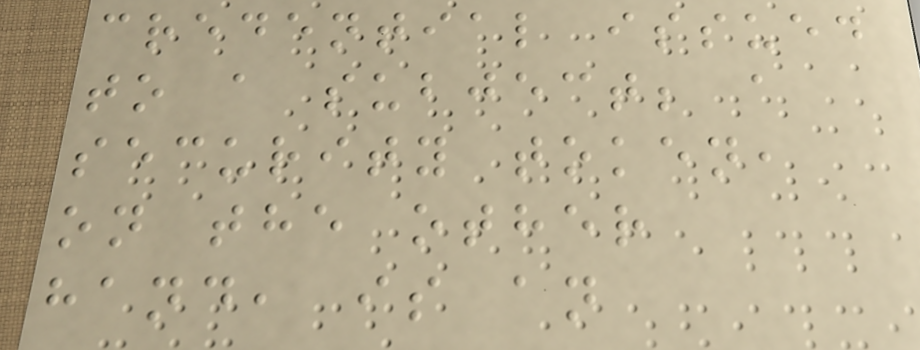credential issued
to a subject; a
security token,
on the other
hand, is an
